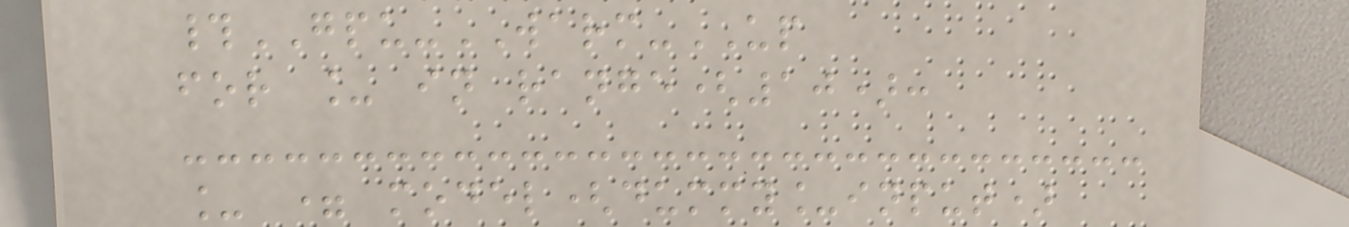#GPU-WARM-UP
for _ in range(10):
_ = model(dummy_input)
